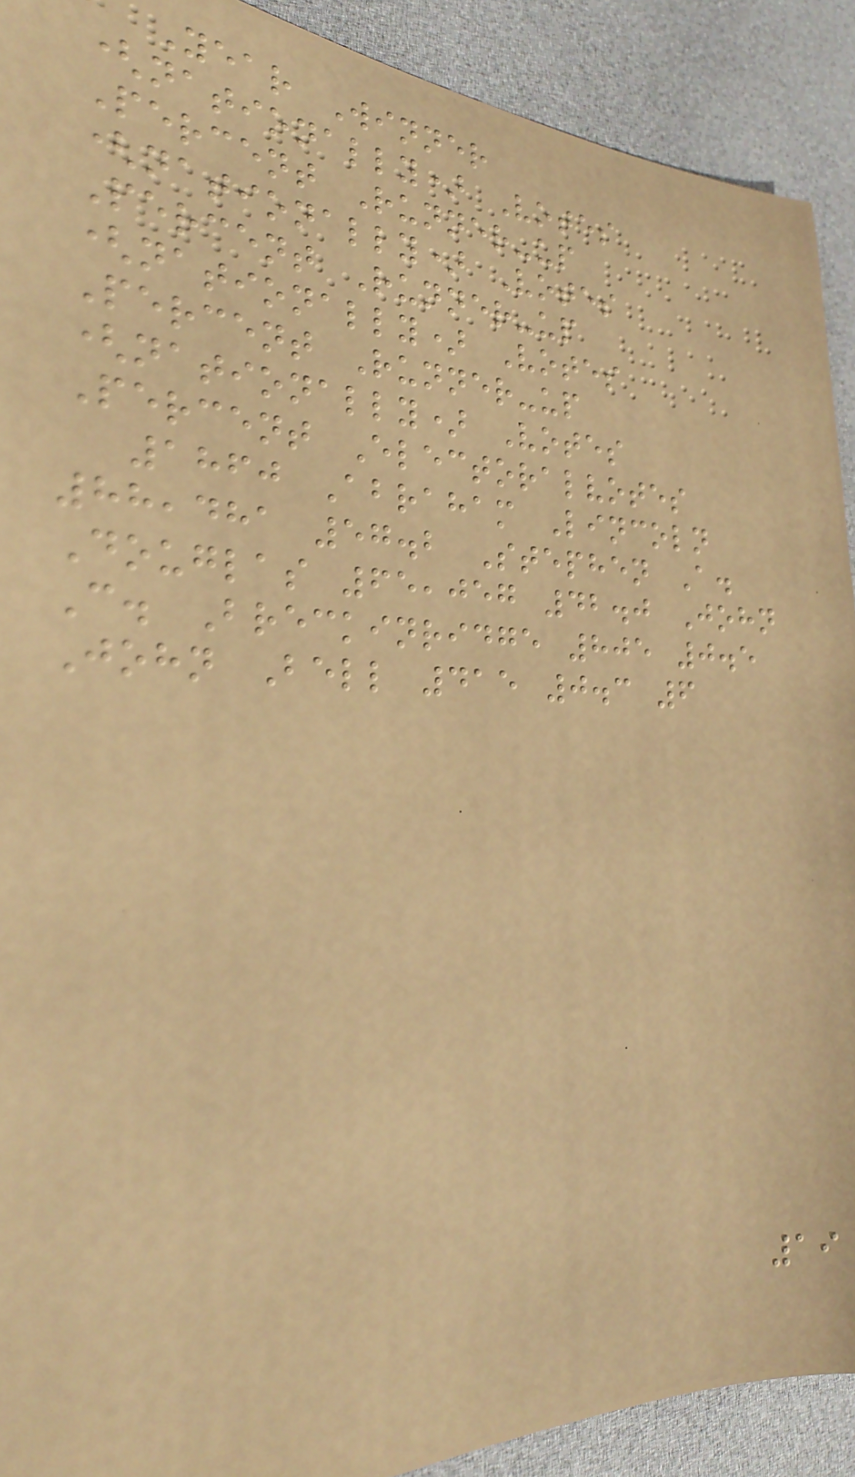Year Winner
(nationally) Votes
Percent Runner-up
(nationally) Votes
Percent Runner-up
(nationally) Votes
Percent Runner-up
(nationally) Votes
Percent Electoralvotes
1860 Abraham Lincoln
88,481 57.2 Stephen A.
Douglas 65,057 42.0 John
C. Breckinridge 805 0.5
John Bell 415 0.3 6
19
